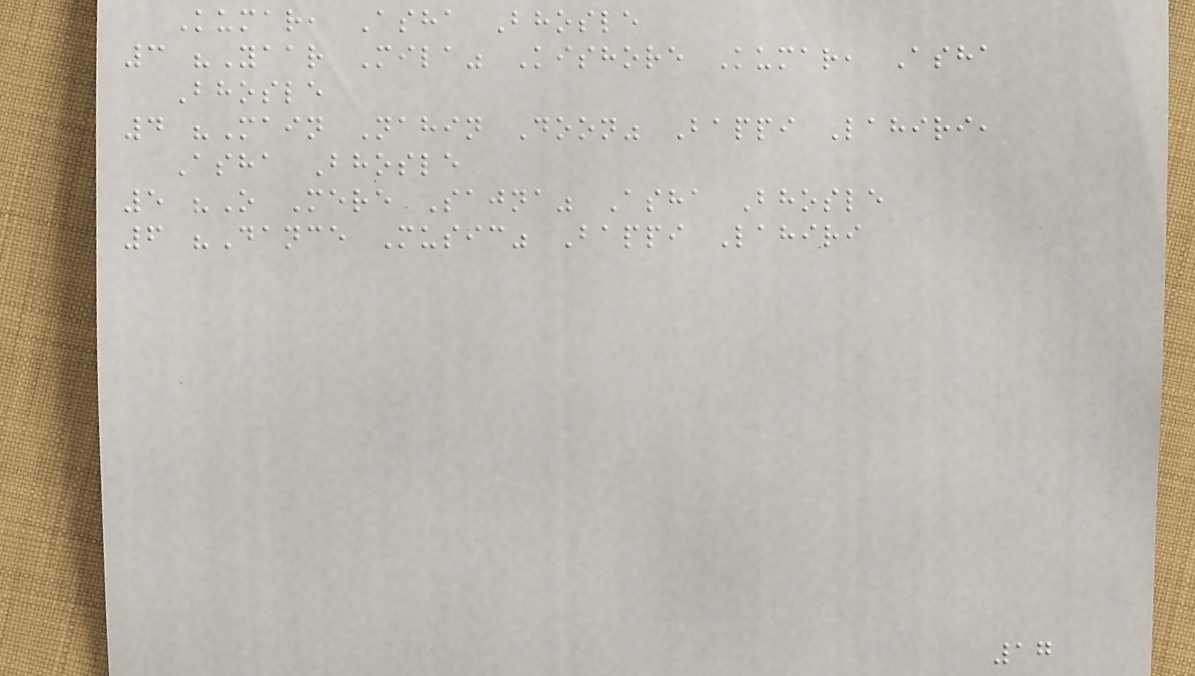Kumar, Asha Bhosle
3 "Yaar Mila" Kishore Kumar, Asha
Bhosle
4 "Main Nahin Doon" Bappi Lahiri,
Asha Bhosle
5 "O Mere Sajna" Asha Bhosle
6 "Dance Music" Bappi Lahiri
17
